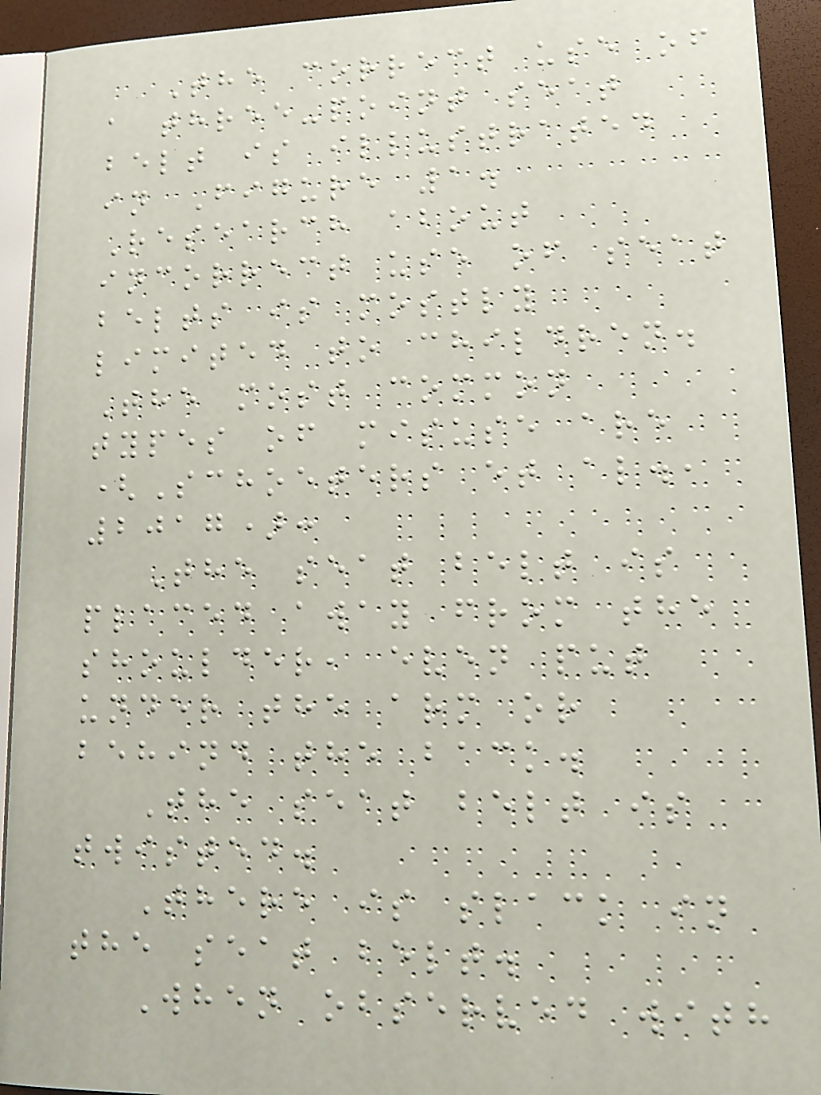The correct use of
a three-point seat
belt is illustrated
in Figure 1.
Research about
incorrect use of seat
belts is mostly
limited to children.
The most common
types of misuse are
(Schoeters et al.,
2017):
The seat belt is
placed away from the
shoulder, even put
under the arm or
behind the back.
The seat belt is
twisted.
There is slack in
the seat belt.
When observed with
